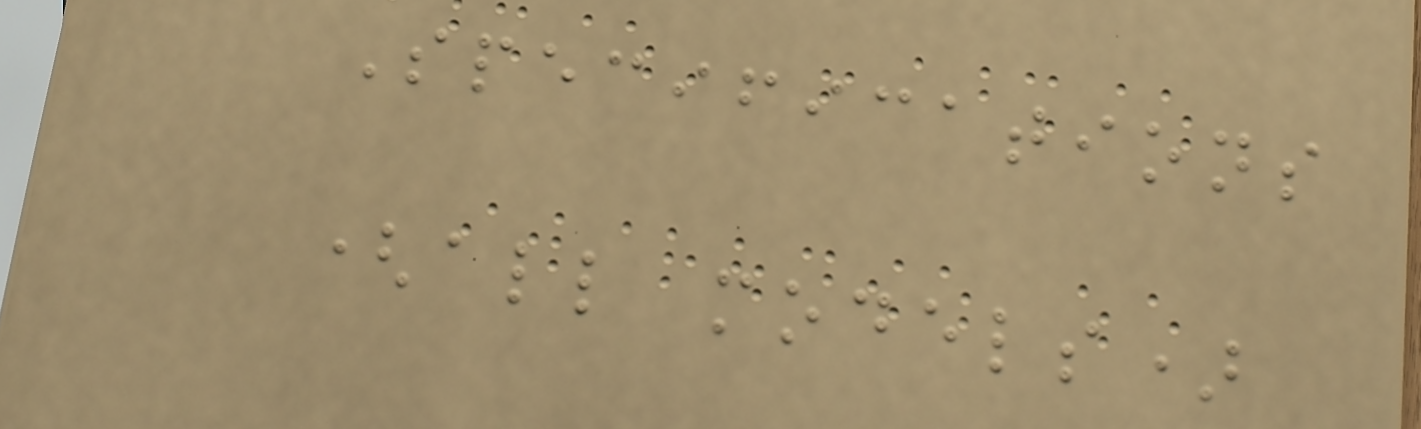Specifications
(all models)
